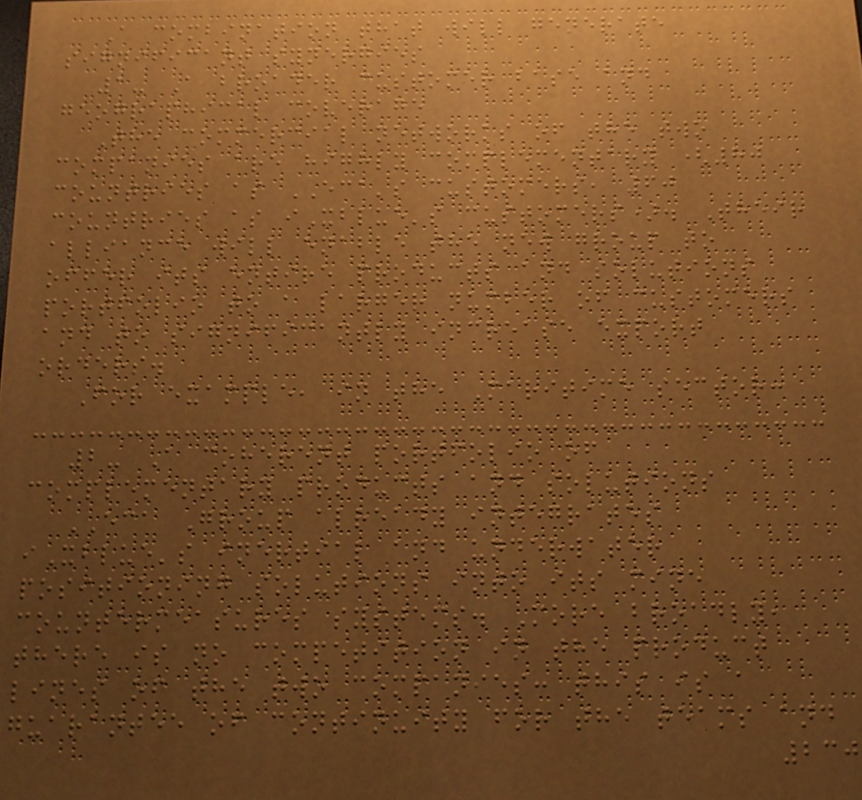A combination that will generate
significant synergies
1- A broader customer base and
geographical coverage
The commercial networks of the two
companies are highly complementary (80
countries as ECA's customers, 60
countries as iXblue's customers). Their
alliance will enable the new group to
offer its entire products and solutions
portfolio to a larger number of customers
and to significantly increase export
orders.
For example, in the Maritime sector:
2- A coherent portfolio of
complementary products and solutions
ECA Group already integrates
iXblue's inertial and underwater
positioning solutions into its mine
countermeasures systems. More broadly,
there is no competition in the product
lines of the two companies: this is a
guarantee of continuity for the teams and
230
